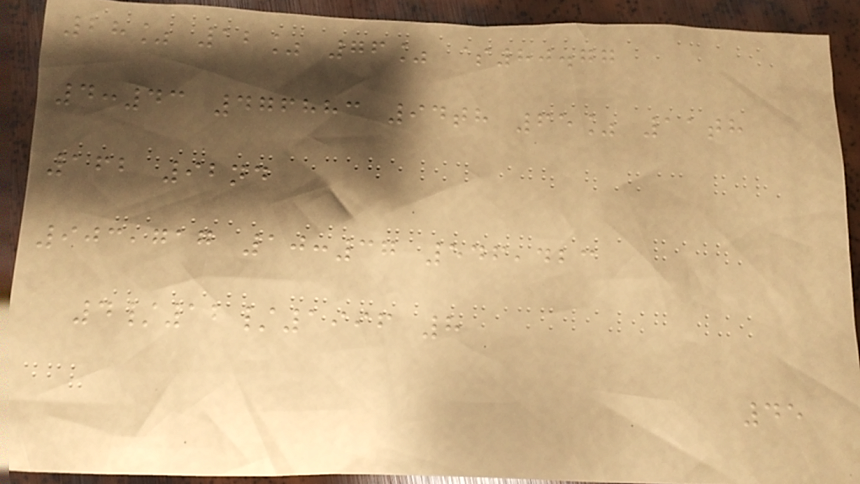28% 12% 76% $80.77
4:43 476883 94th 65% 11th
162 92nd
903,717 10:37 546,423
4/12/1996 8
45
